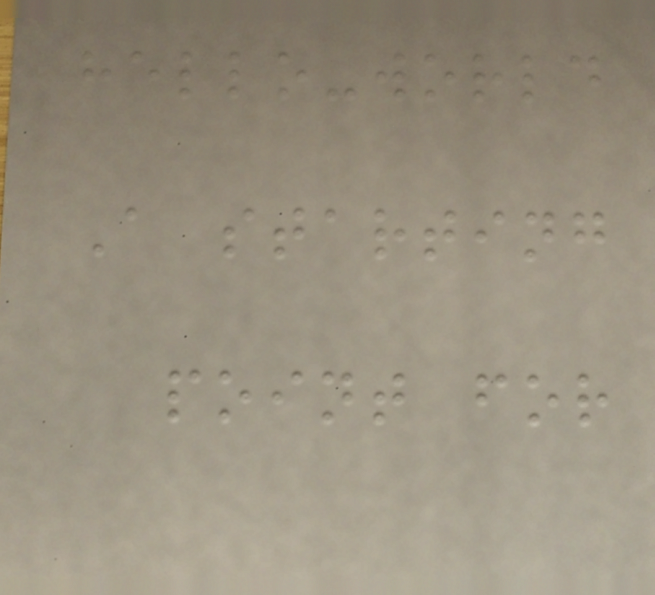hello-world
A starting
point for
